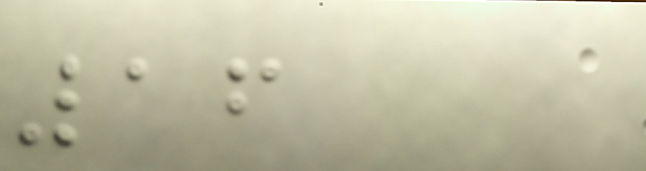16
